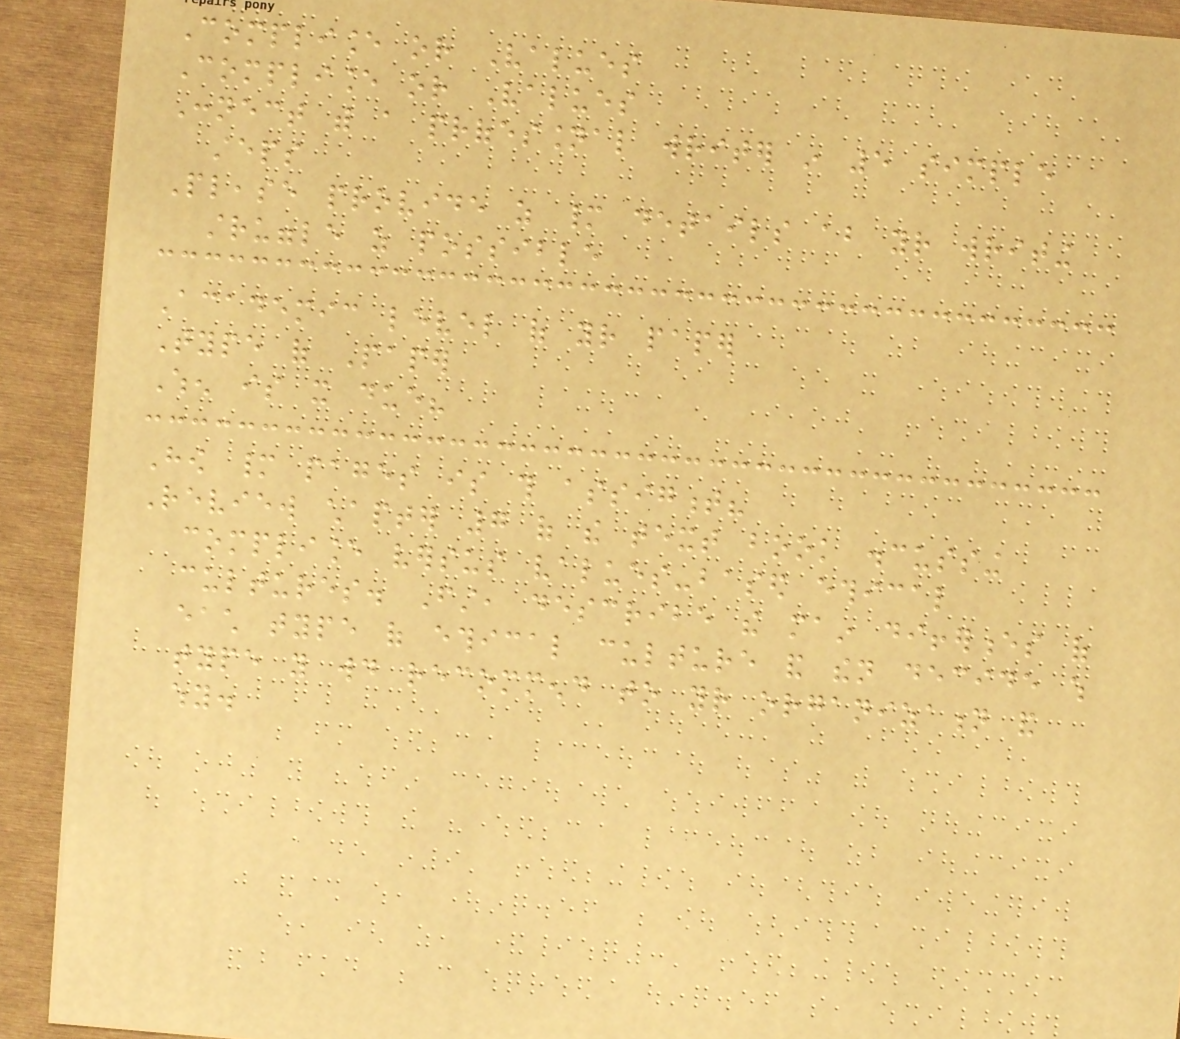Compliance or Values
Compliance or Values
Connect with a professional writer in 5 simple
steps
Please provide as many details about your writing
struggle as possible
Academic level of your paper
Type of Paper
When is it due?
How many pages is this assigment?
Review chapter 7 of the text book discussing
compliance versus values-based ethical
cultures. First, describe the main differences of
each type of ethical culture and then decide which
type you would recommend to your organization and
why.
